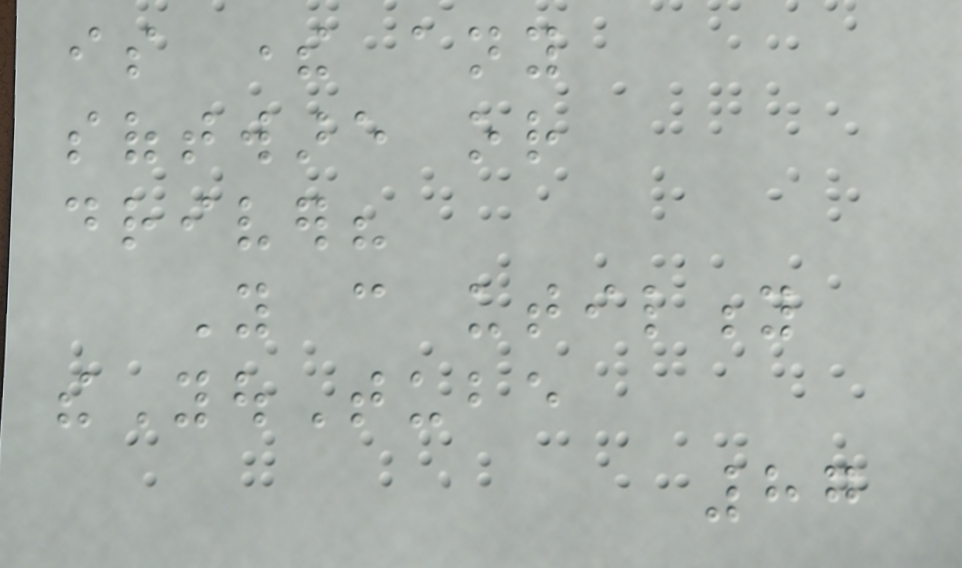is there any
software or
driver?
You can utility
theYouTube
87
